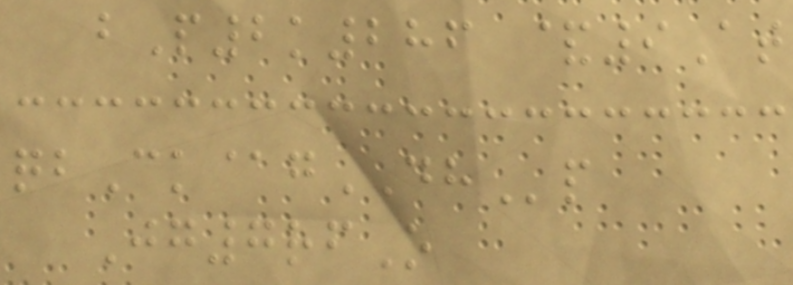bP2k286 &9At
qbCk@gDHp
Jg7rfO
